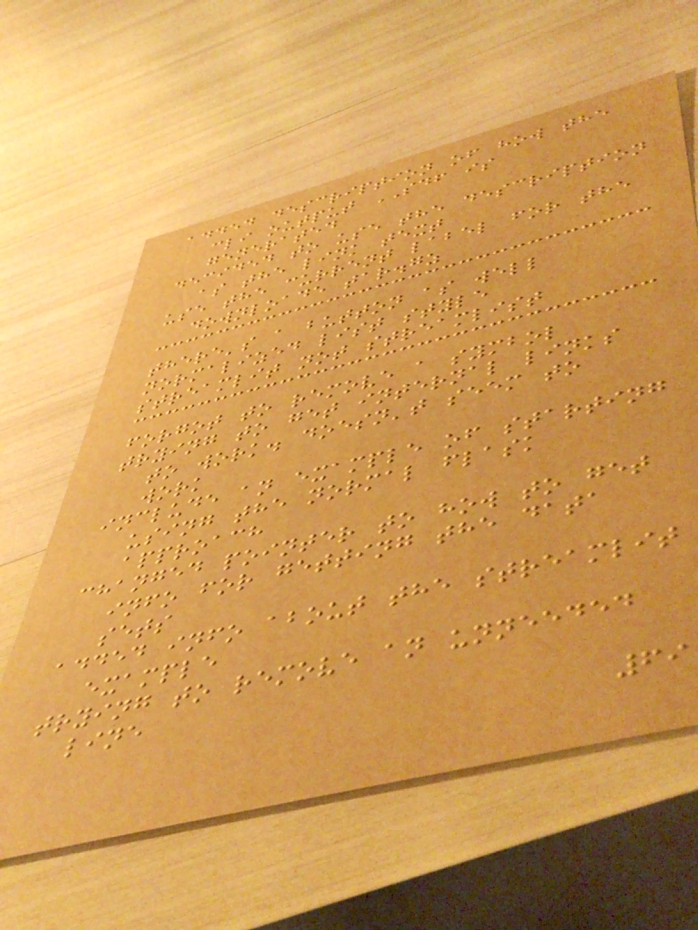added description of how the
cli output SDF is
generated
decided to use the description
as the link text
use the current label for the
downloade tar.gz
there's a button as well
normalized list style
streamlit not streamlist
forgot to remove a symbol
trying to get internal links
to work. doesn't seem to
work
include an example of starting
using the normal flask
approach
changed pointer to how to get
info for getting the data
sets
added info about the streamlit
example
trying to remove an unneeded
line
69
